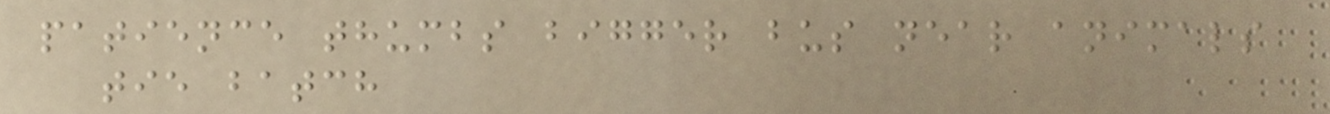patience thumbs bigger bus near animals
tie batch
